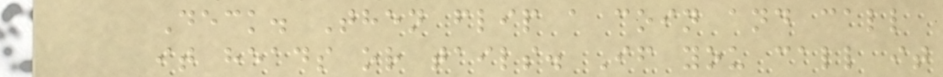Deck. Then flip a coin and call
it heads or tails. If you call it
